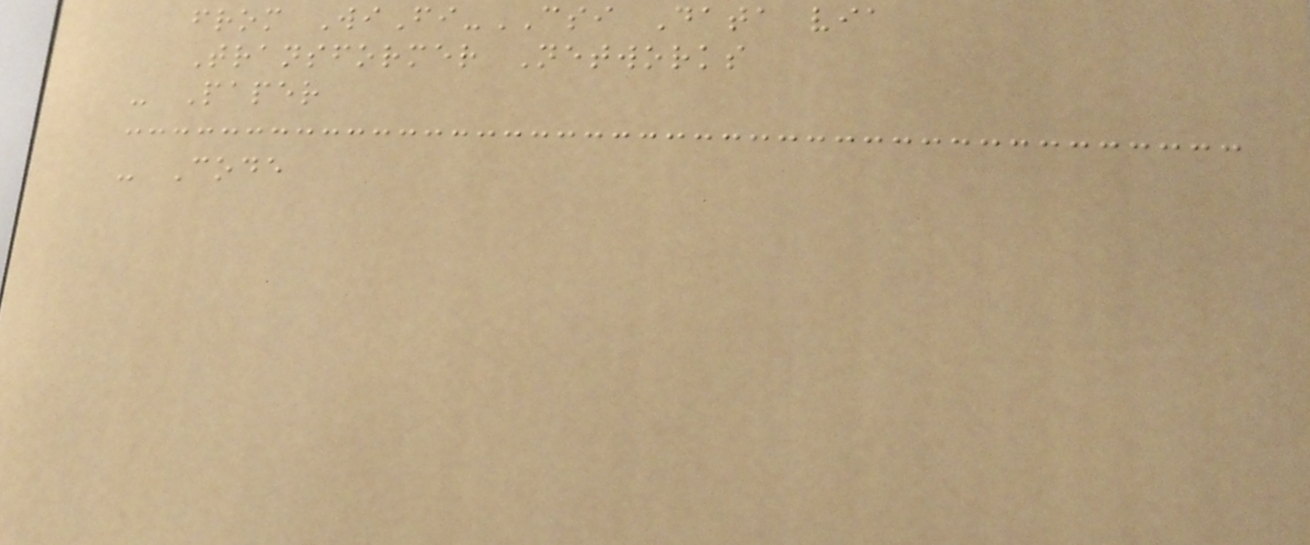from WiFi-CSI Data via
Transformer Networks
- Paper
- Code
